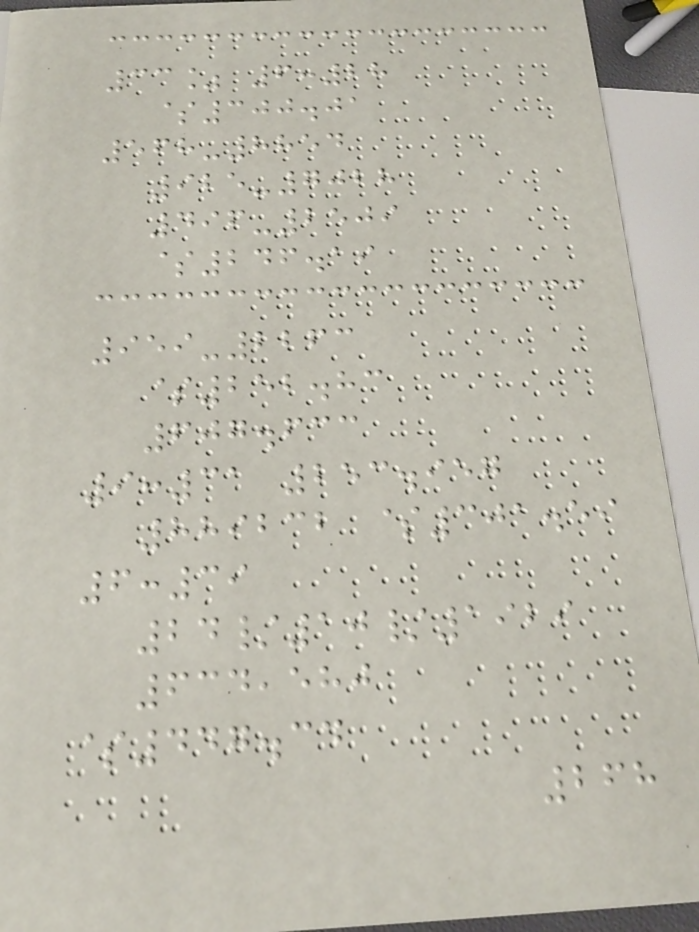33% 6:28
$300.01
568-8854
925-7028
496-2509
$246.19
959-2263
$252.83
607.633
9:31 253.957
889232 $301.59
6:39
24/10/1929
634,580
$447.34
268
